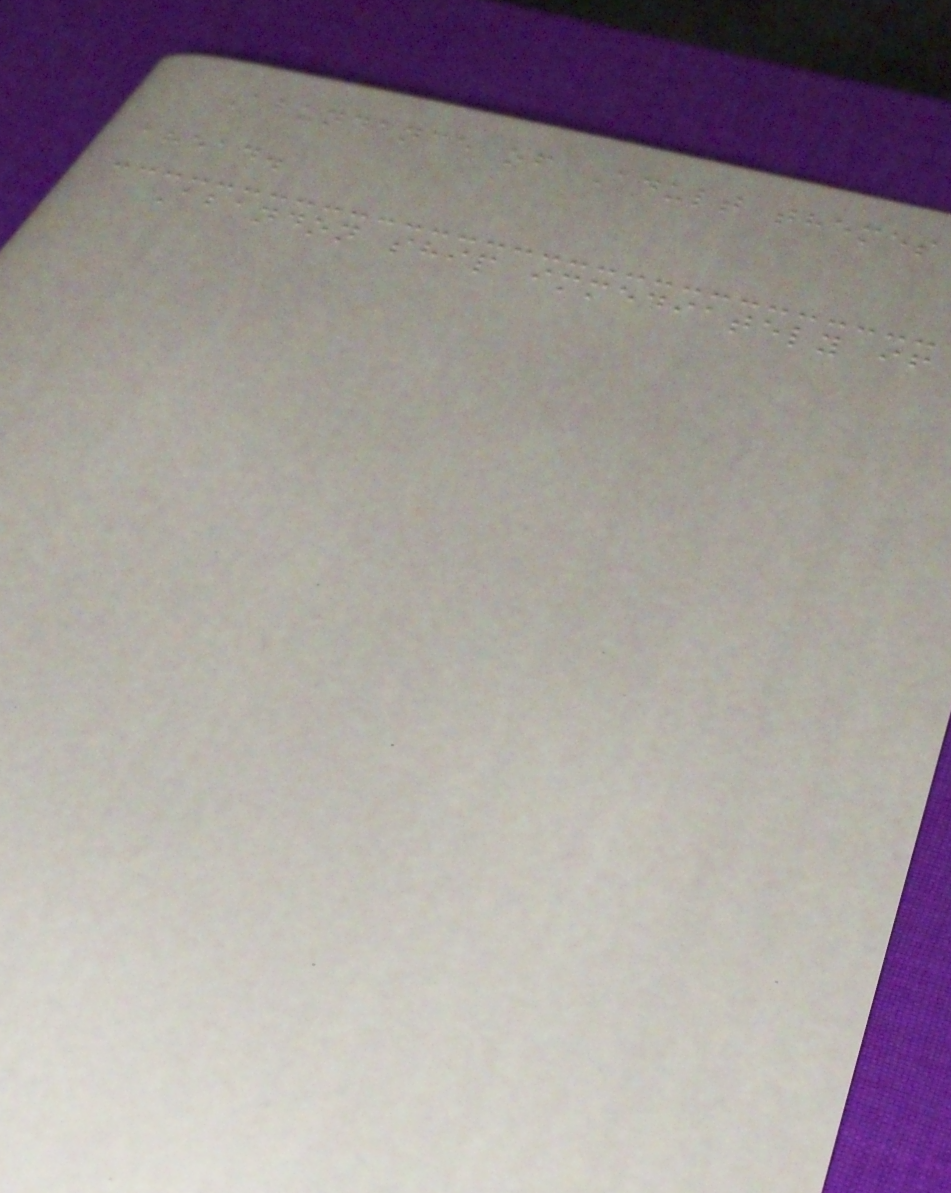Abundance of Adult themes
ahead.
Abandon ship immediately if
